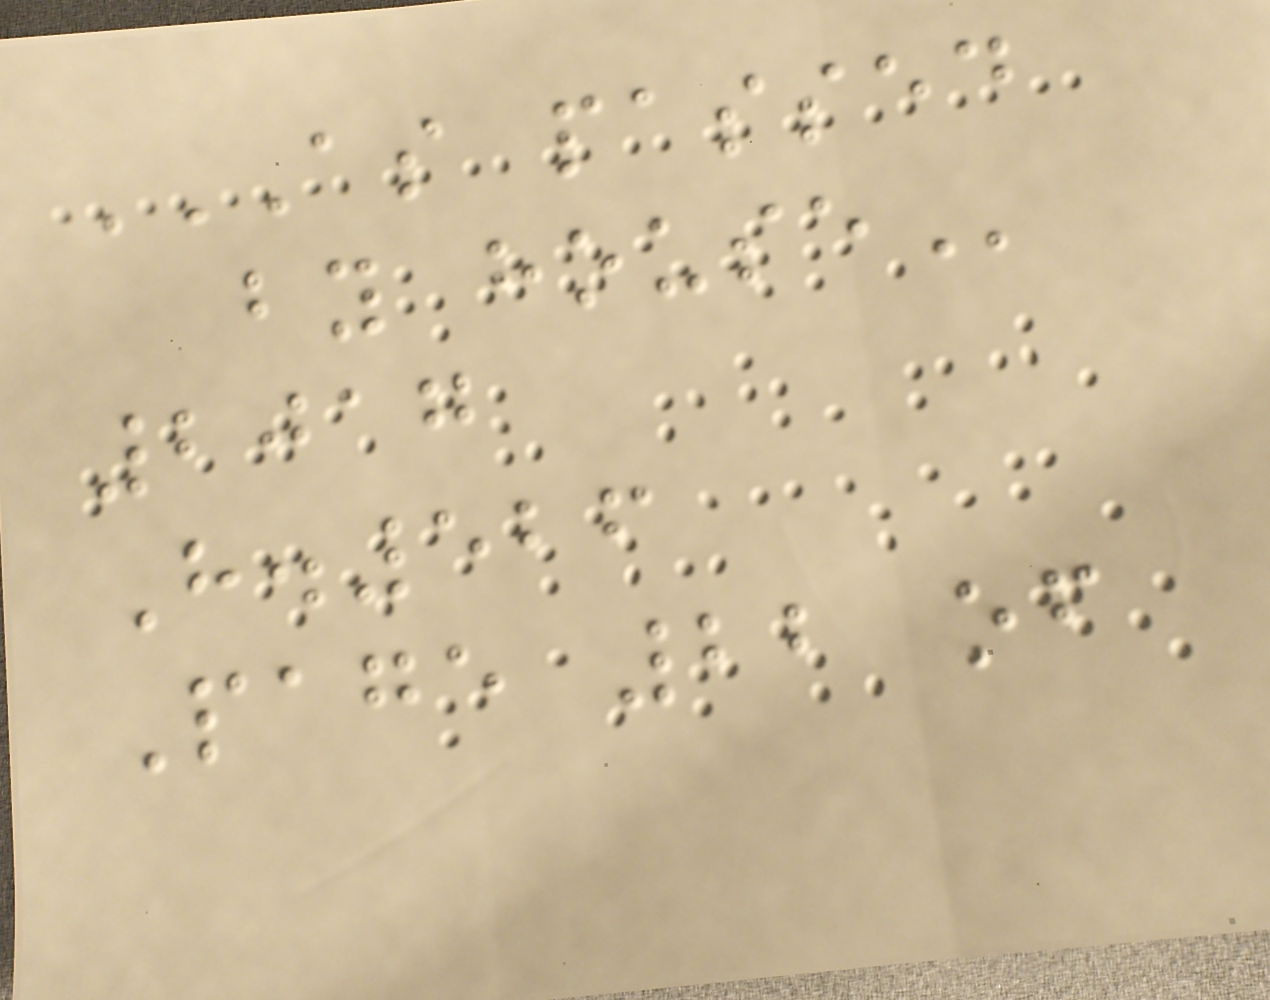AS PASSED
BY HOUSE
2017
H.526
Page 22 of
